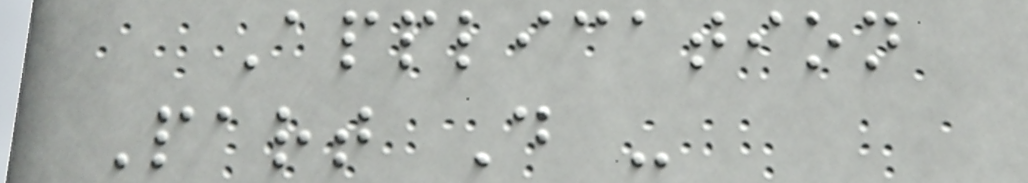Application
Part D -
